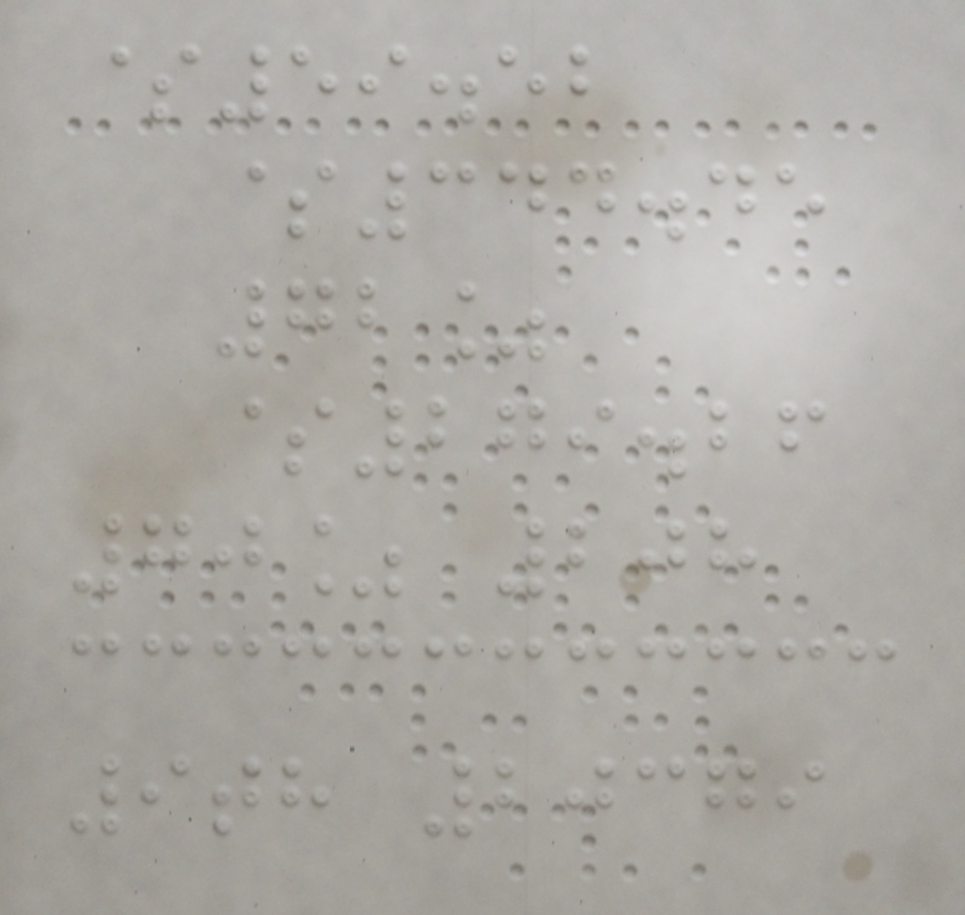$59.52
$344.45
72%
$279.26
70% 208
9th 20379
